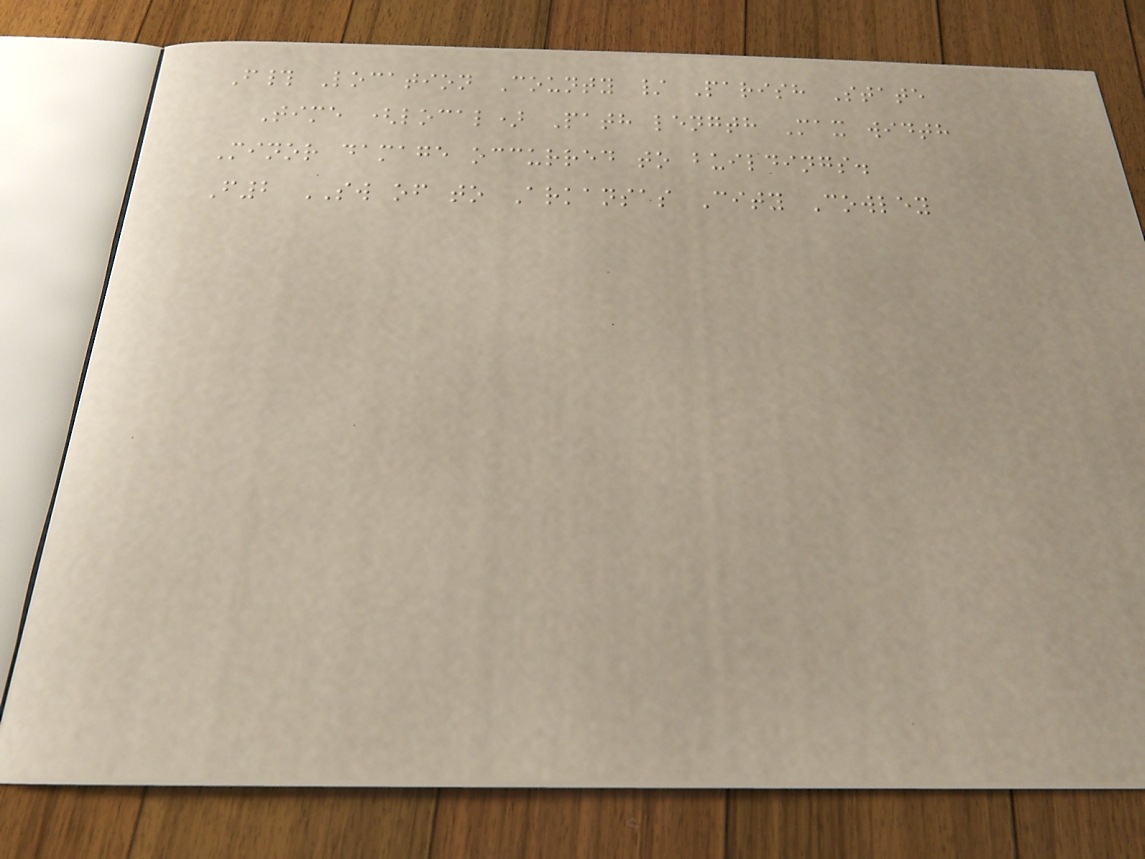F# Location County / Parish State
Time (local) Path length Max width
Minor damage occurred to buildings.
F2 SW of to Arkansas City Cowley
